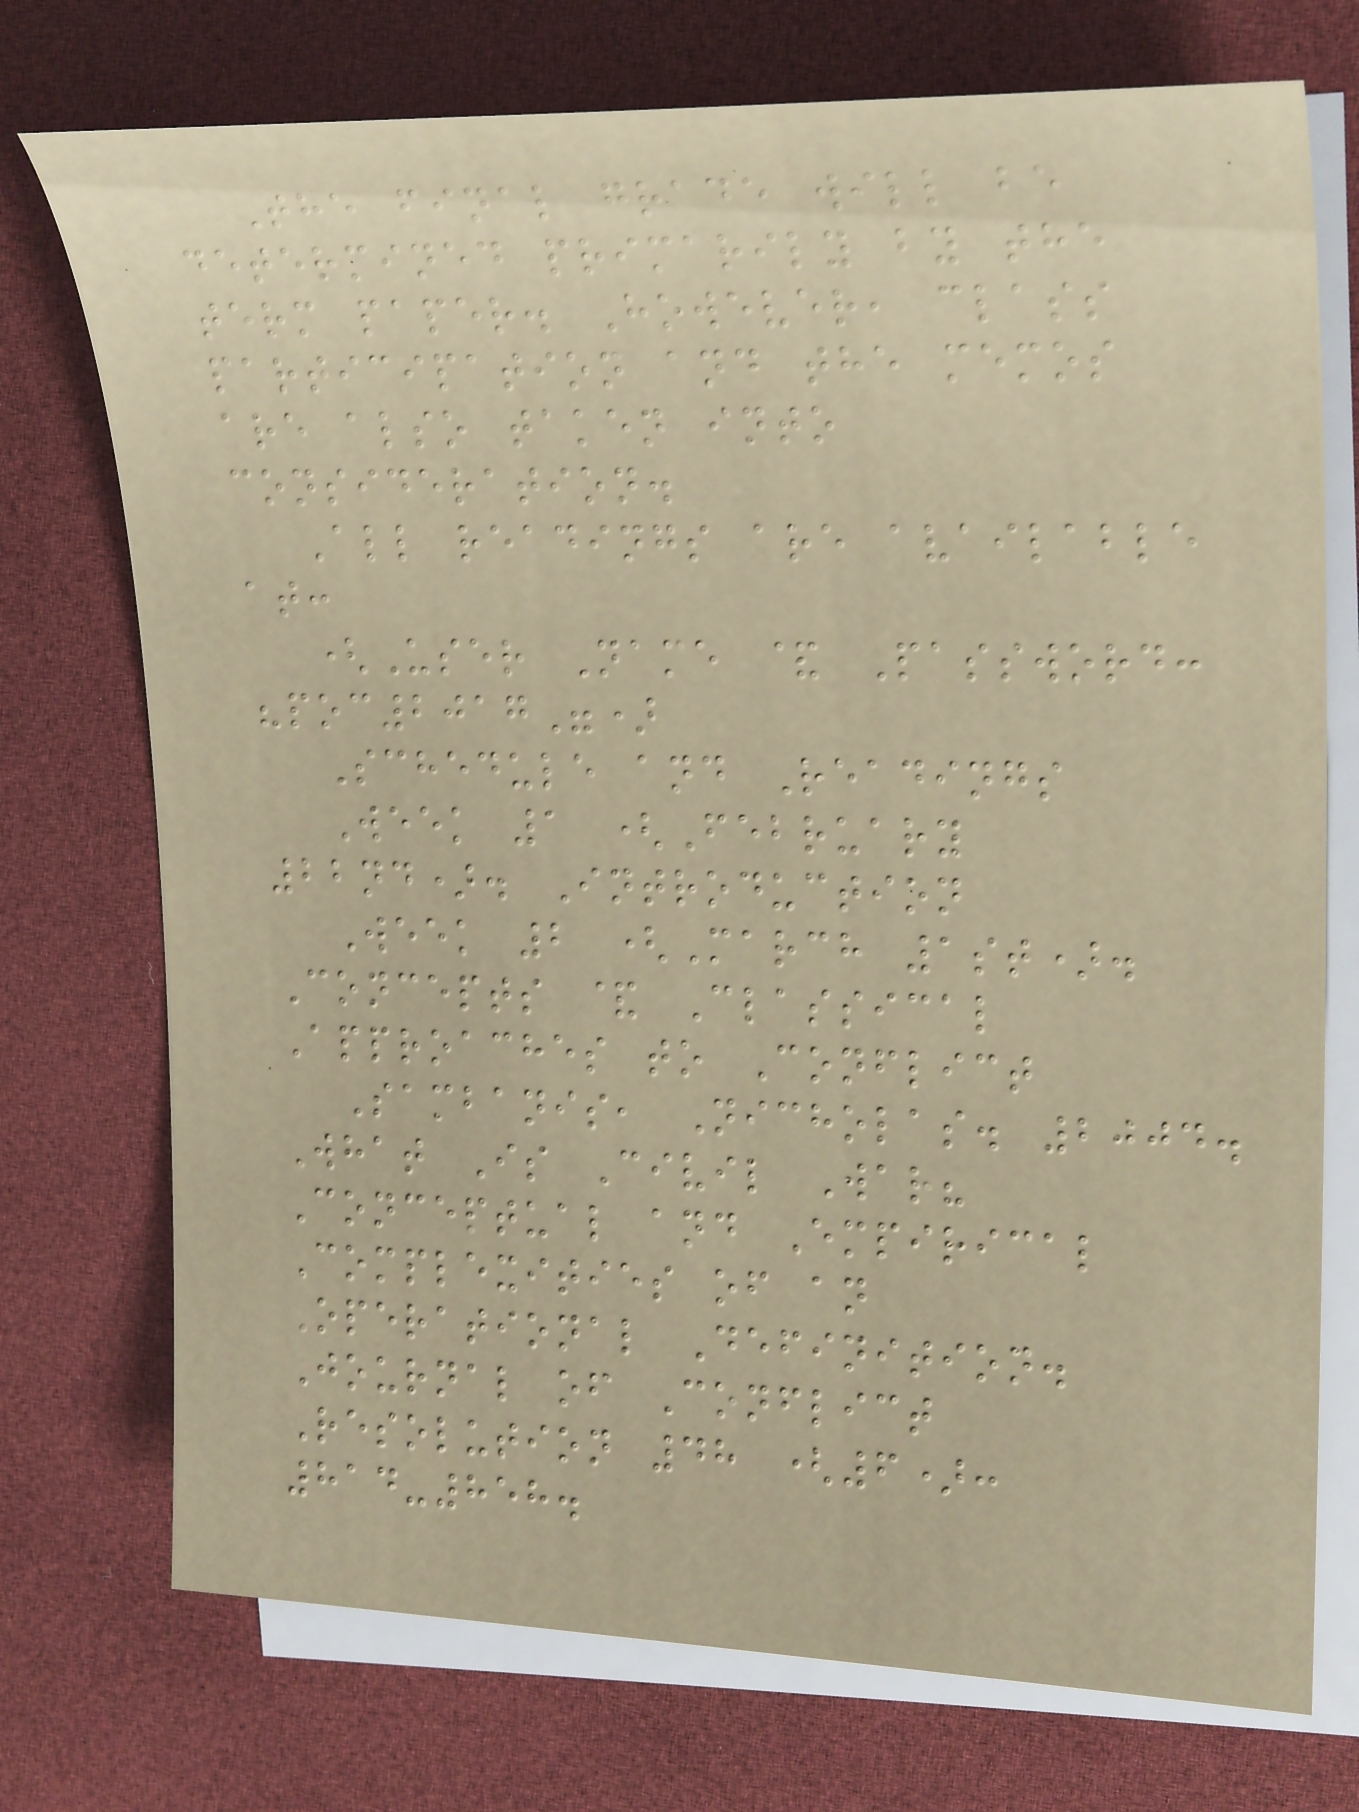The final grade will be
determined primarily by the
term paper. However, class
participation and the memos
are also taken into
consideration.
All readings are available
at:
(User Name & Password:
"poc2017")
Schedule and Readings
Week 1 (February
22nd). Introduction
Week 2 (March 1st).
Concepts & Classical
Approaches to Conflict
Sambanis, Nicholas. 2004.
What Is Civil War?
Conceptual and Empirical
Complexities of an
Operational Definition.
Journal of Conflict
Resolution 48 (6):
814-858.
